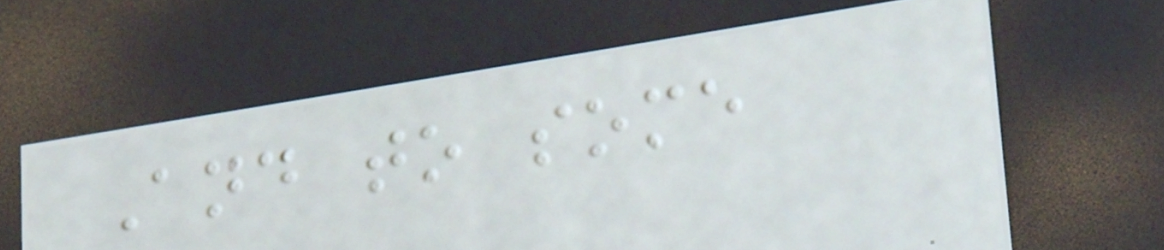And to some
